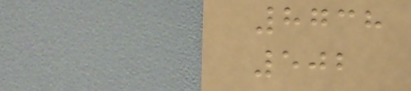8738
502
